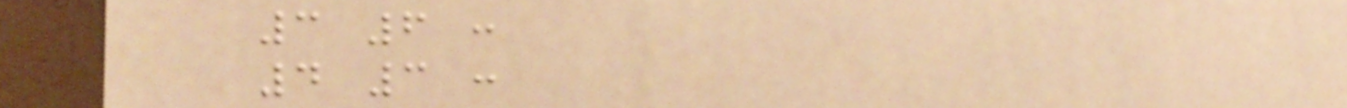3 6 :
4 3 :
